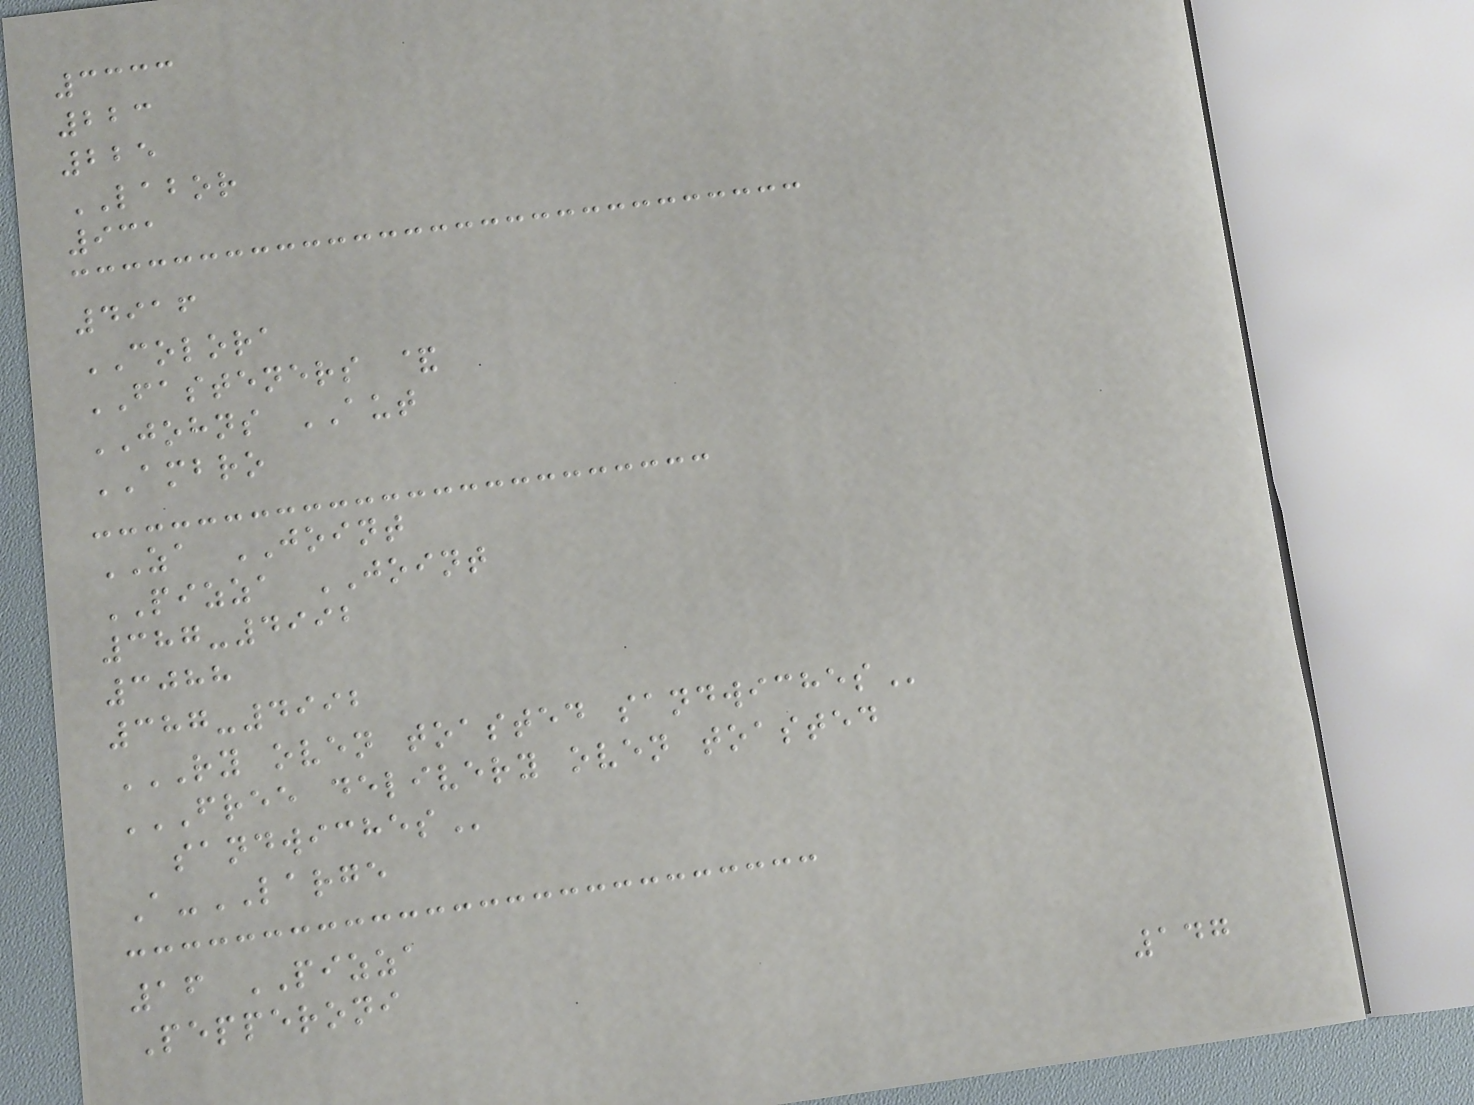3333
223
225
LABOR
931
4916
COLORA
FASTENERS &
JOHNS AUT
AMBRO
ZA JOINT
PIZZA JOINT
387-4992
3088
387-4992
RY OVEN TOASTED SANDWICHES
FREE DELIVERY OVEN TOASTED
SANDWICHES
A-LARGE
16 PIZZA
Pepperoni
147
